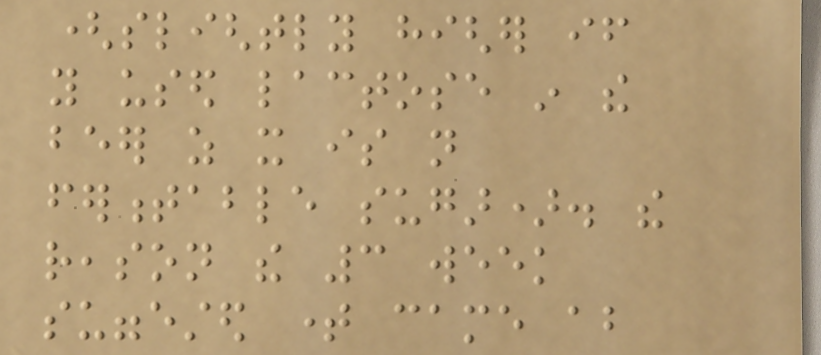(slightly higher if
you used lactose in the
beer as it is not
fermentable sugar). the
reason the 3 week
suggested time came about
